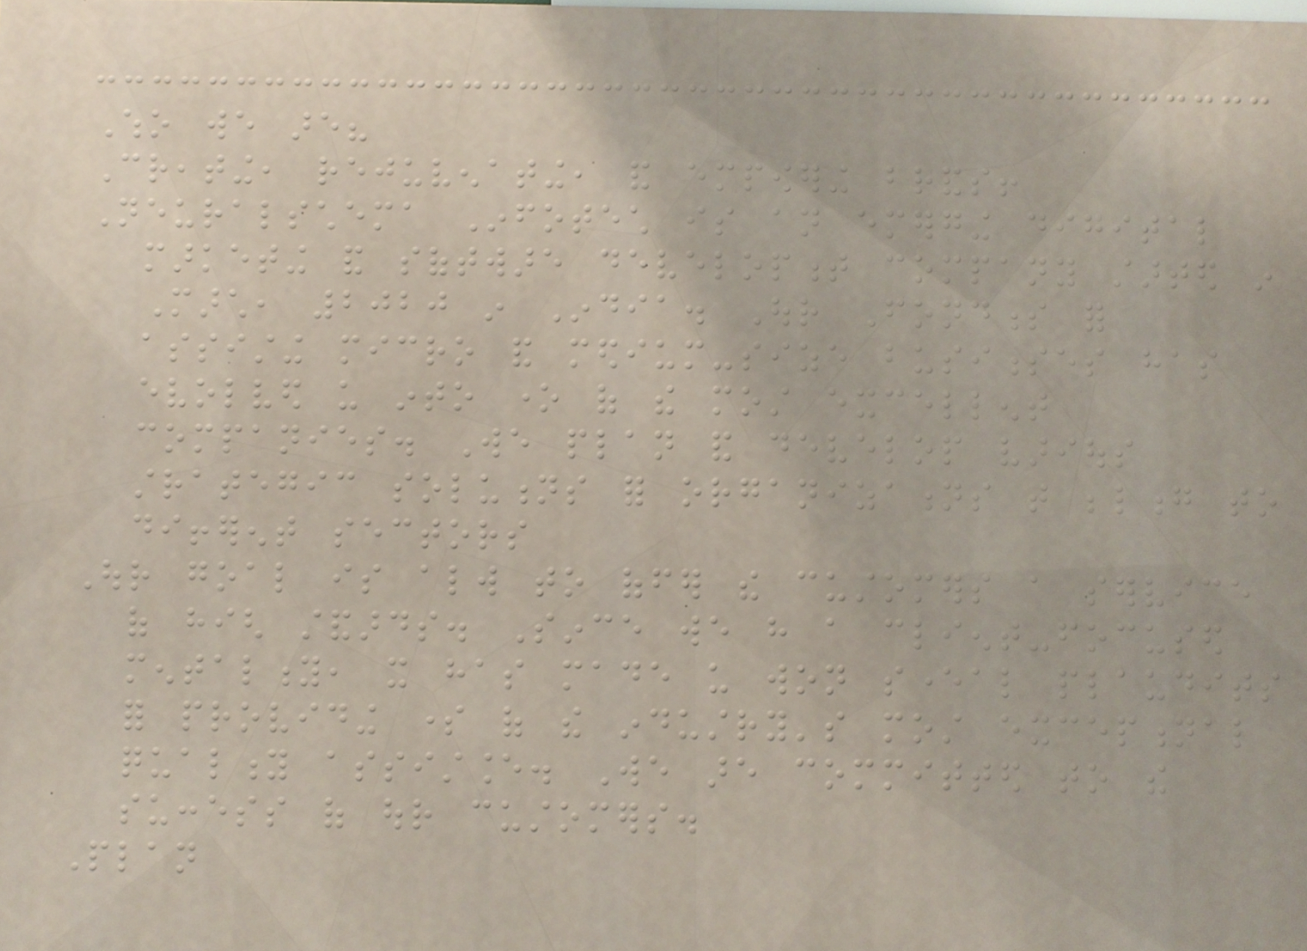Who we are?
Creating, rejuvenating, and empowering brands!
Neuralschema Infotech is an emerging digital
marketing and software development company started in
March, 2020 in India. Our Fondness for
assisting micro and medium-size businesses has
evolved us into one of the most excellent
companies. We plan and develop various
strategic solutions for organizations that belong to
different sectors
Our goal is always to offer the customers a service
of high standards. Since we have a client-focused
mentality, it has made us won several plaudits
for providing some of the industry's most exceptional
quality assistance. We are committed to the
success of our customers.
Plan
